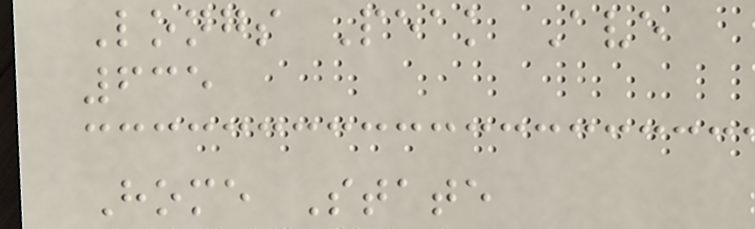Longs Peak Ave
635
Home State
